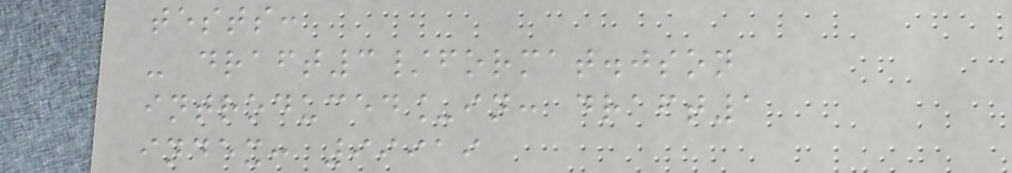tests:
- draft3/format.json
introduced_in: draft1
index: 99919
